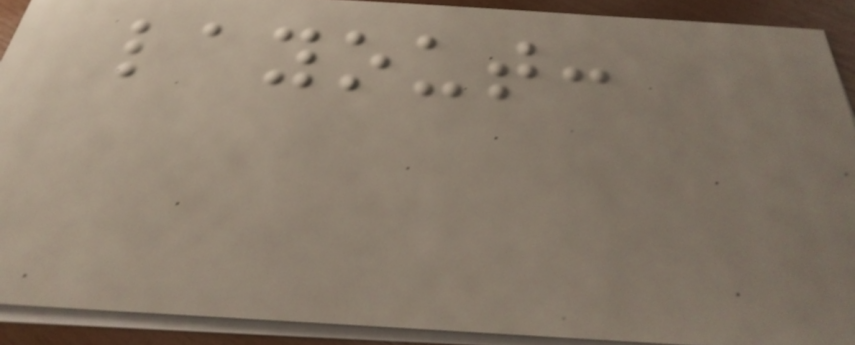layout:
